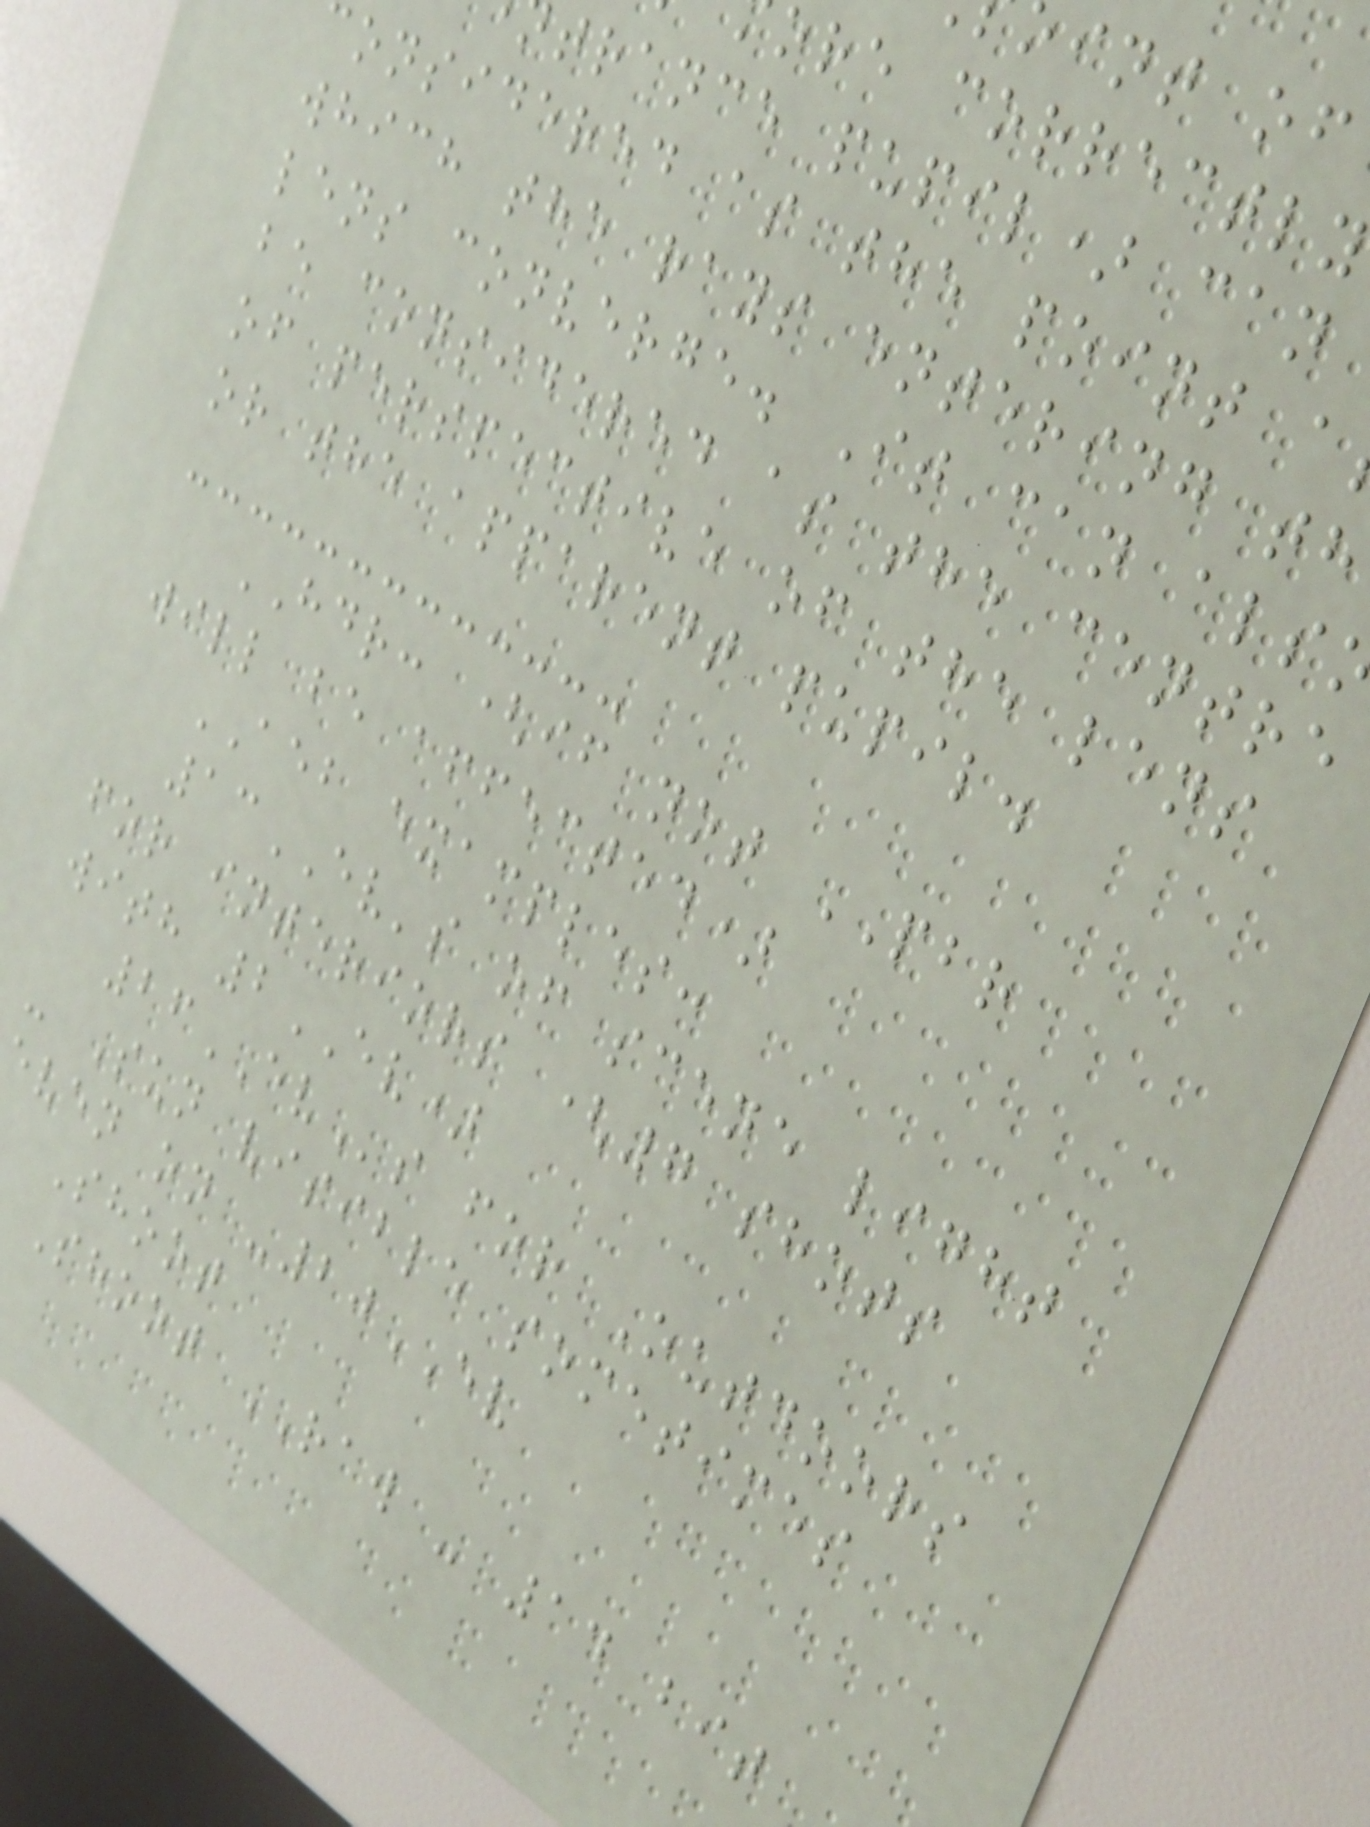ore correctly
trance pupil) can
considered as the point a
which the rays entering th
lens converge. It can als
be considered as the centre
of perspective of the lens
or the apparent pupil.
HDR: (if not PBR
will be affected)
AEB examples:
13EV's of scene light
for interiors (7 shots
with 2EV)
26EVs for Outdoors
- Sun visible sometimes
even on -20EV
Shoot
Shoot RAW - 14 bit
